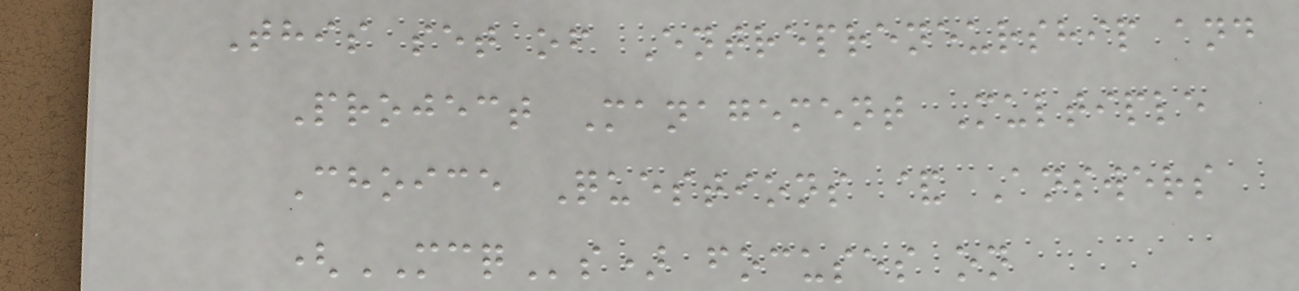This set of Entrepreneurship and
Project Management Multiple
Choice Questions & Answers
(MCQs) focuses on
